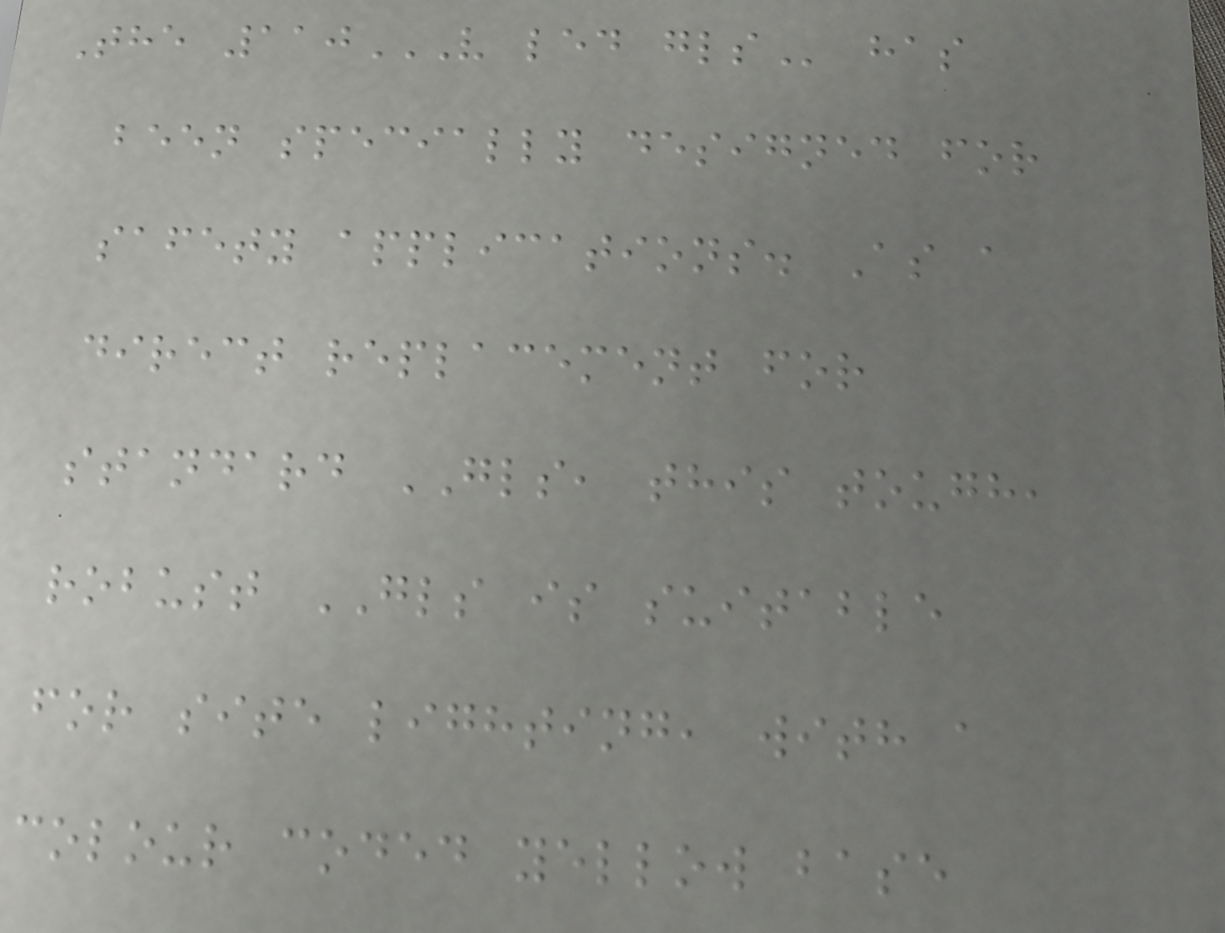The 110V LED GLS has
been specially designed for
safety applications. As a
direct replacement for
standard GLS, this tough,
robust GLS is suitable
for site lighting, with a
colour coded yellow base
